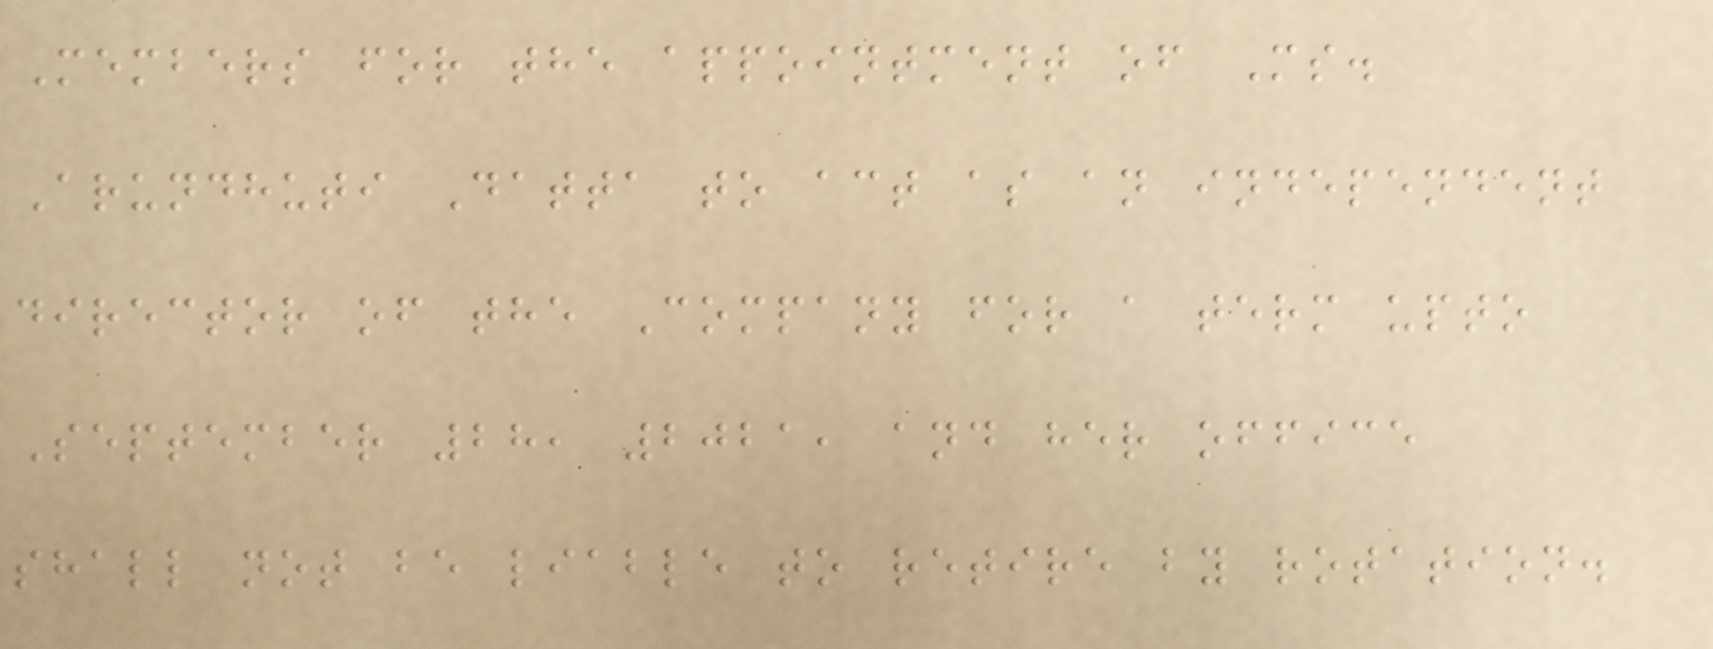Members for the appointment of Ms.
Arundhuti Datta to act as an independent
director of the Company for a term upto
September 28, 2021, and her office
shall not be liable to retire by rotation.
